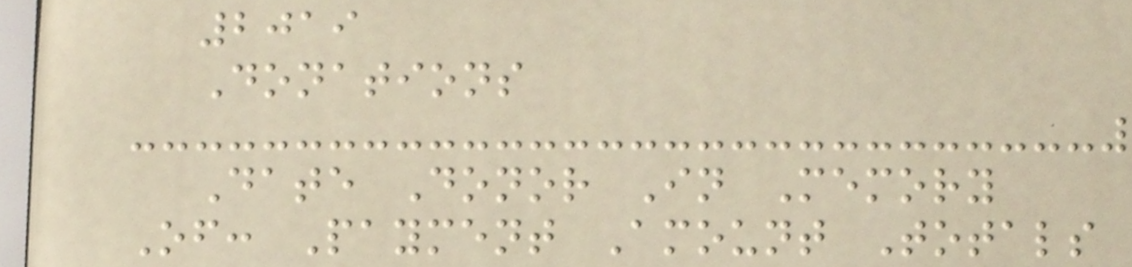2019
Donations
Date Donor In Memory
Of: Payment Amount Totals
